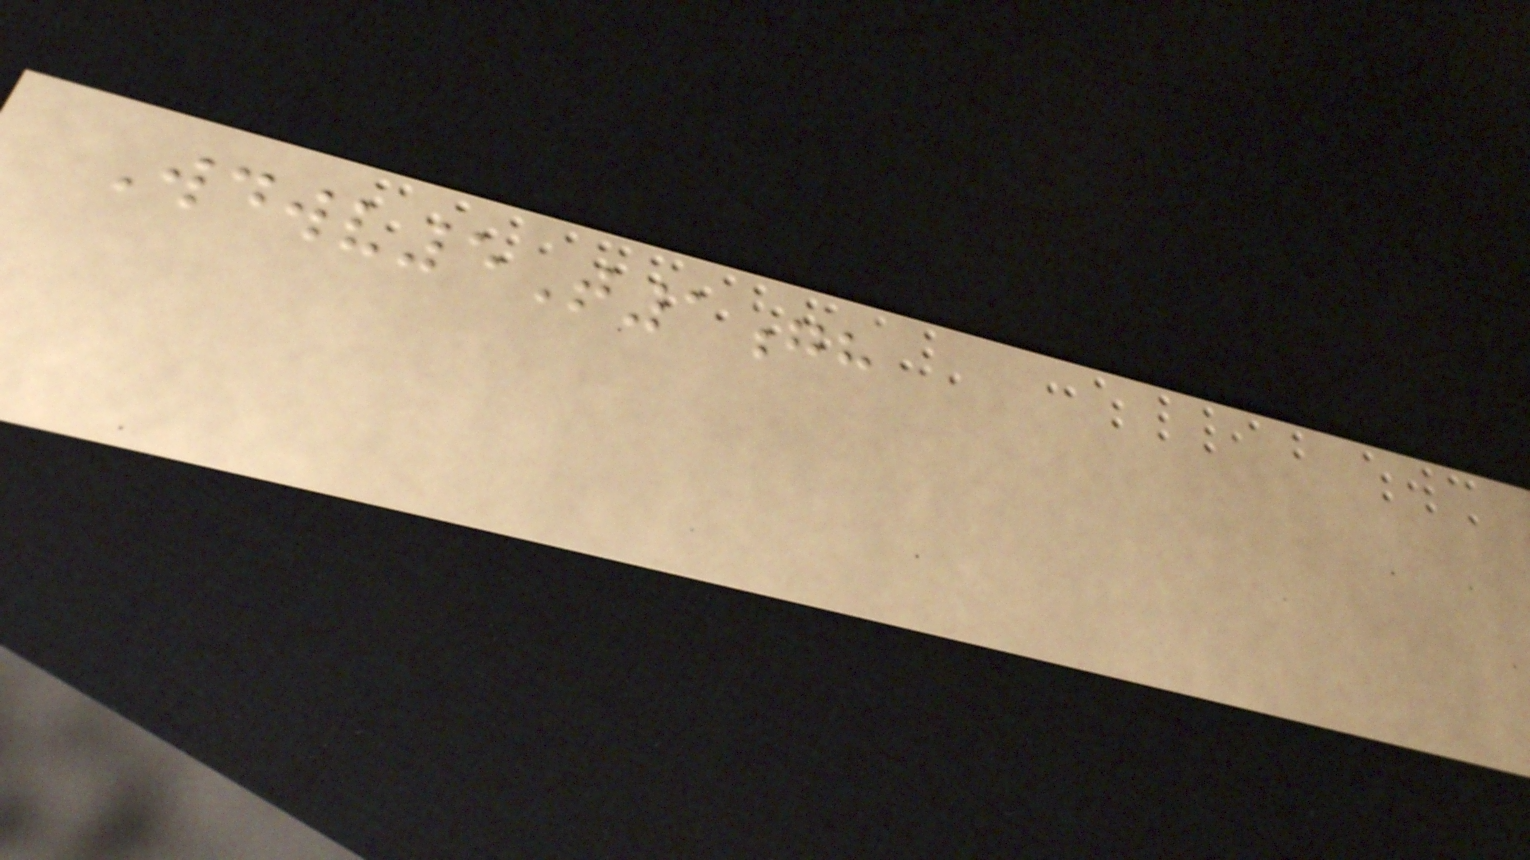Wdwv5T1gh
